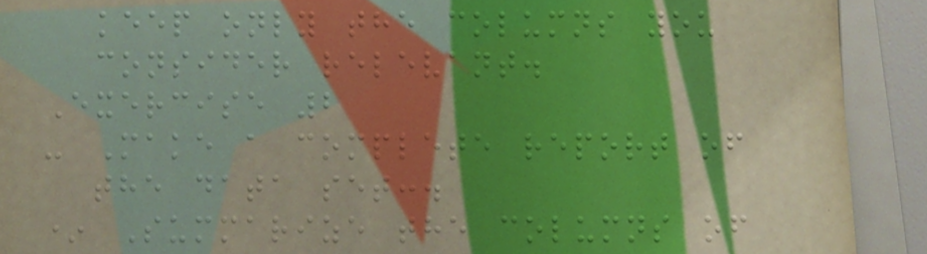keep only the columns you
consider relevant.
Exercise 2
- Make a complete report of
the data set:.
* Summarize the columns of
